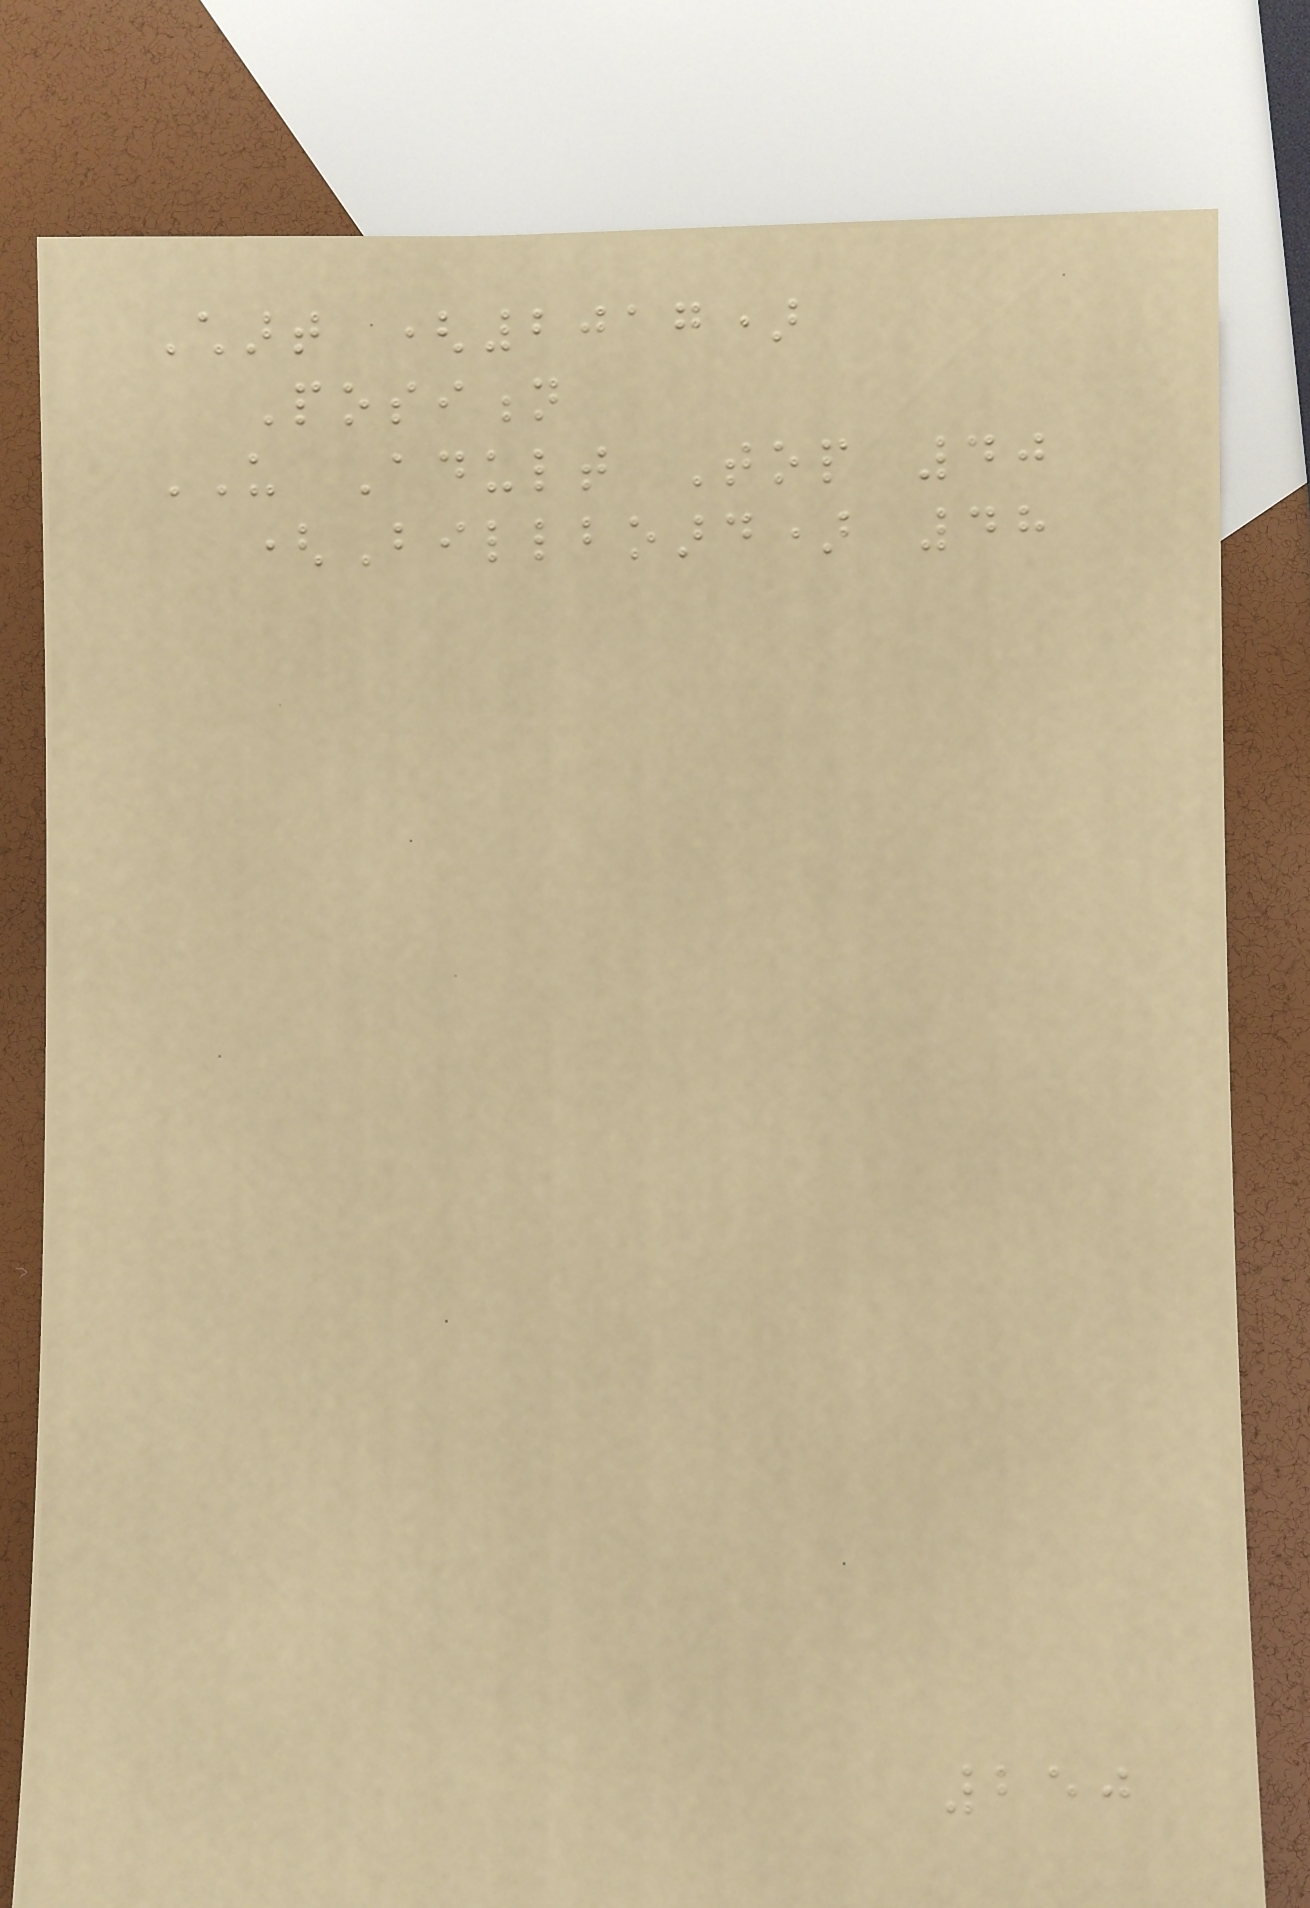Chart (2017)
Position
US Adult Top 40
(Billboard) 48
250
